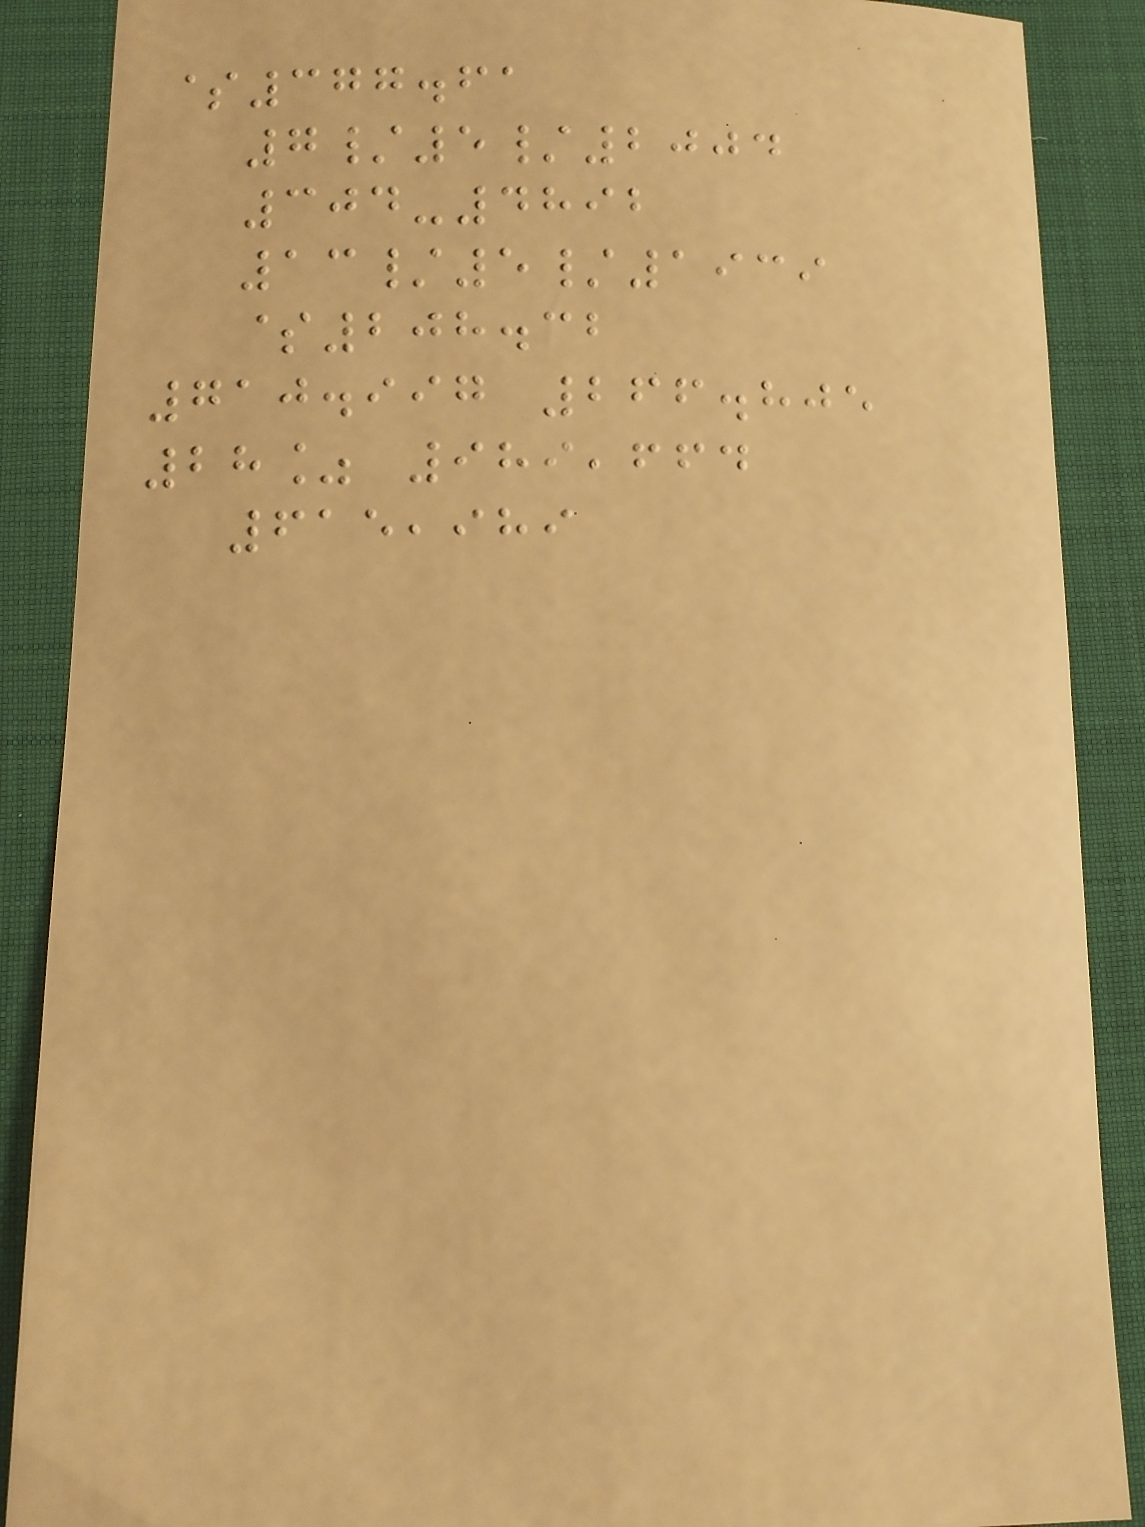$377.61
7/5/2004
304-4892
13/5/1939
$208.32
710.997 266.805
28% 989,664
615,989
